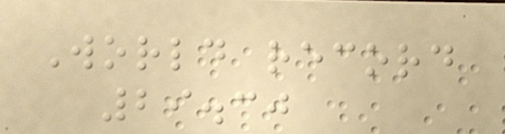World record
29.30
